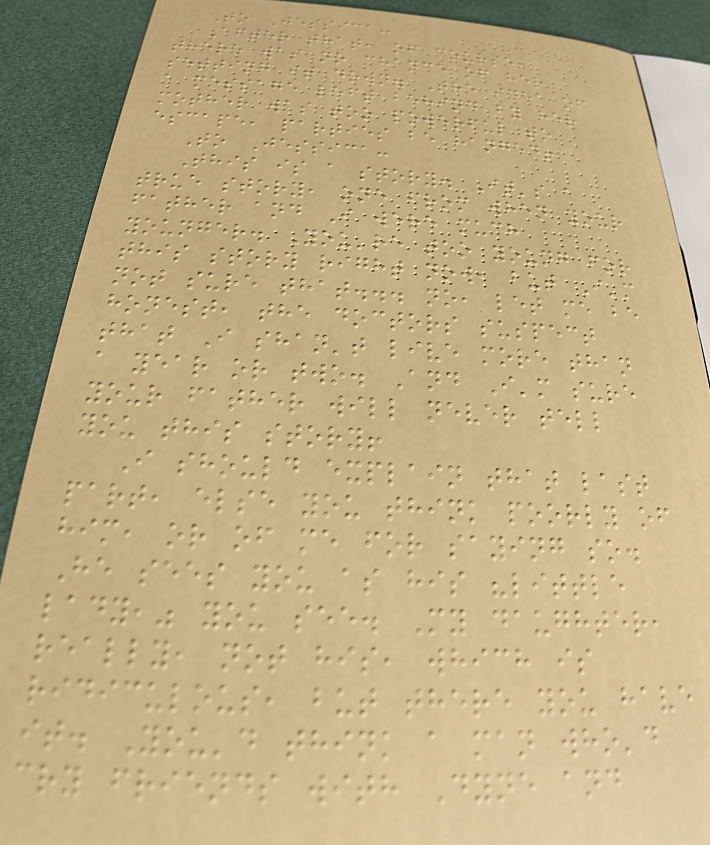To Jessica:
After that, of course,
there was no chance of her
setting it down. The idea of
a message left behind by her
mother was too powerful to
escape, parties be hanged!
To Jessica:
This is a story. It's a
true story, one from when your
father and I were much
younger. You're too young for
this story right now, but I'm
not sure that... no, let me be
honest, the doctors suspect
that I shan't live more than
a year or two. And I'm sure
your father will never tell
you this story!
I should explain that last
part, else you think poorly of
him, or of me for saying so.
He sees you as his "little
lady," you see. My daughter,
really, not his, which is
ridiculous, but there you have
it. You'd think a man who'd
cry friends with Dyne and
